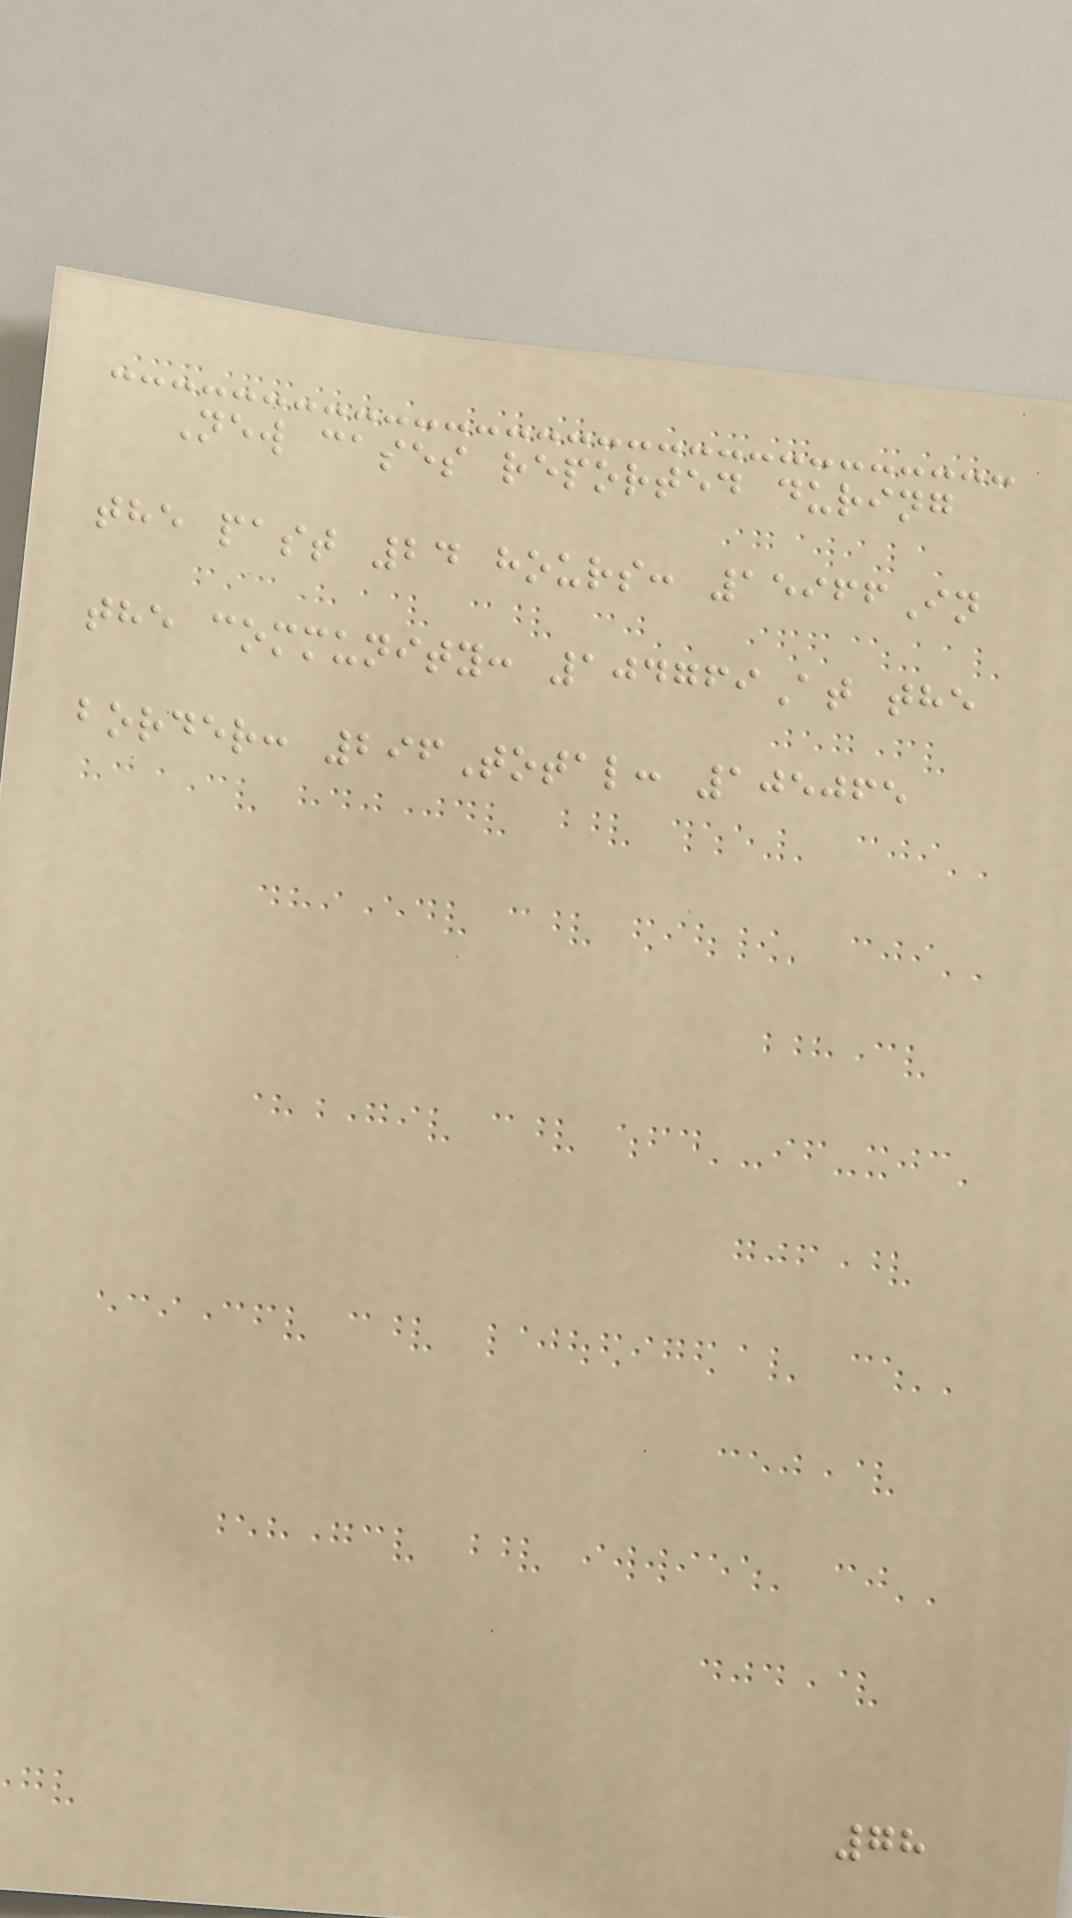New cases reported during
the past 24 hours: 15966In
the community: 104769At the
border: 296Total: 105065
78
